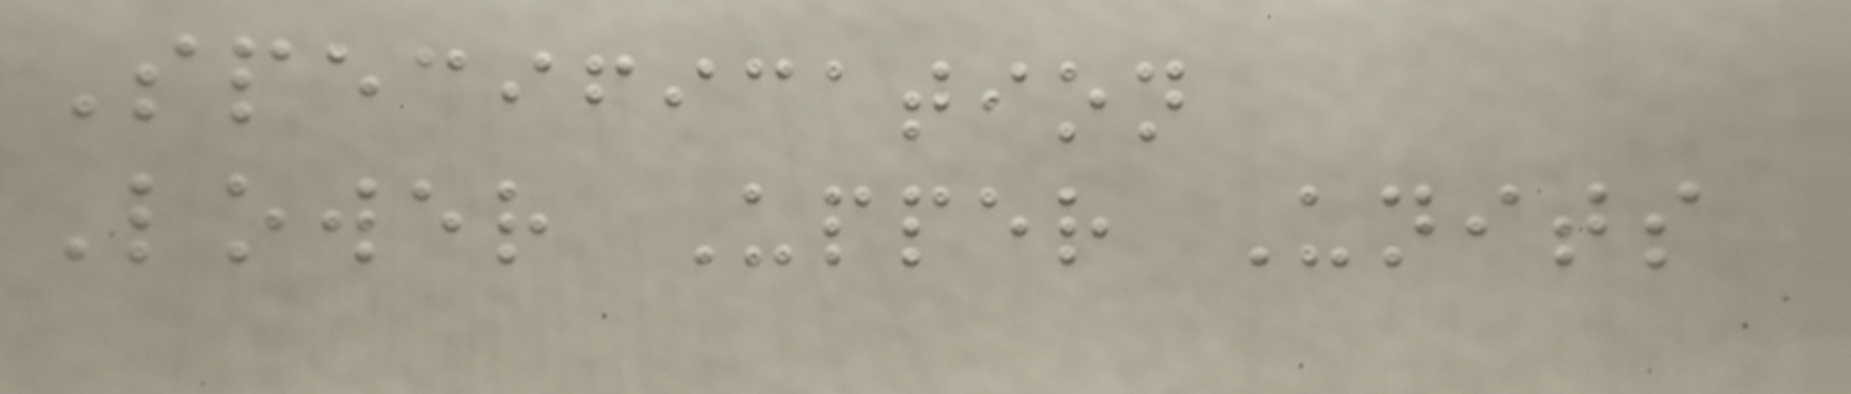Specification
Lower Upper Units
